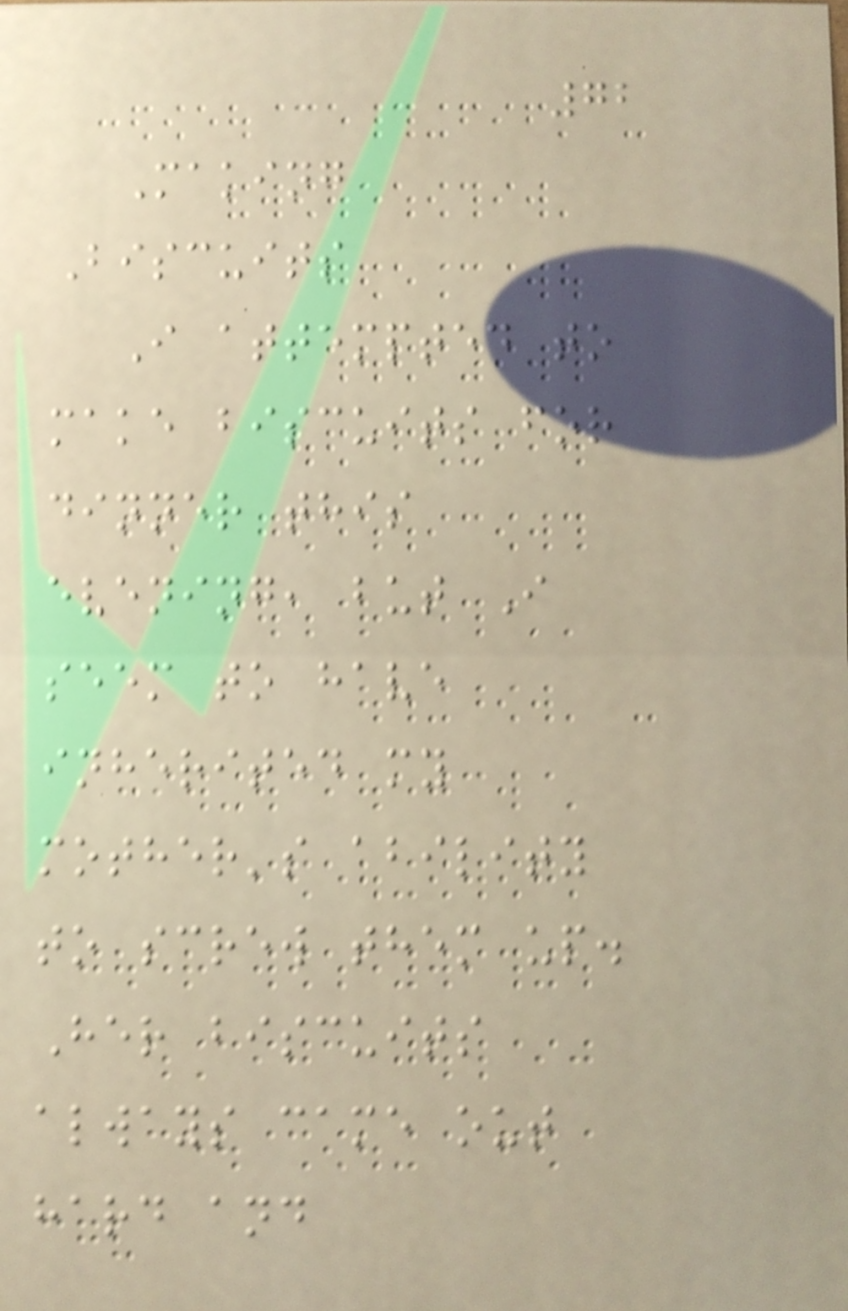72
Making
Biscuits
I attempted to
make biscuits for
dinner this
evening, but I
seem to have
inherited my
mother's ability
to screw them up.
Her biscuits
always came out
hard and
